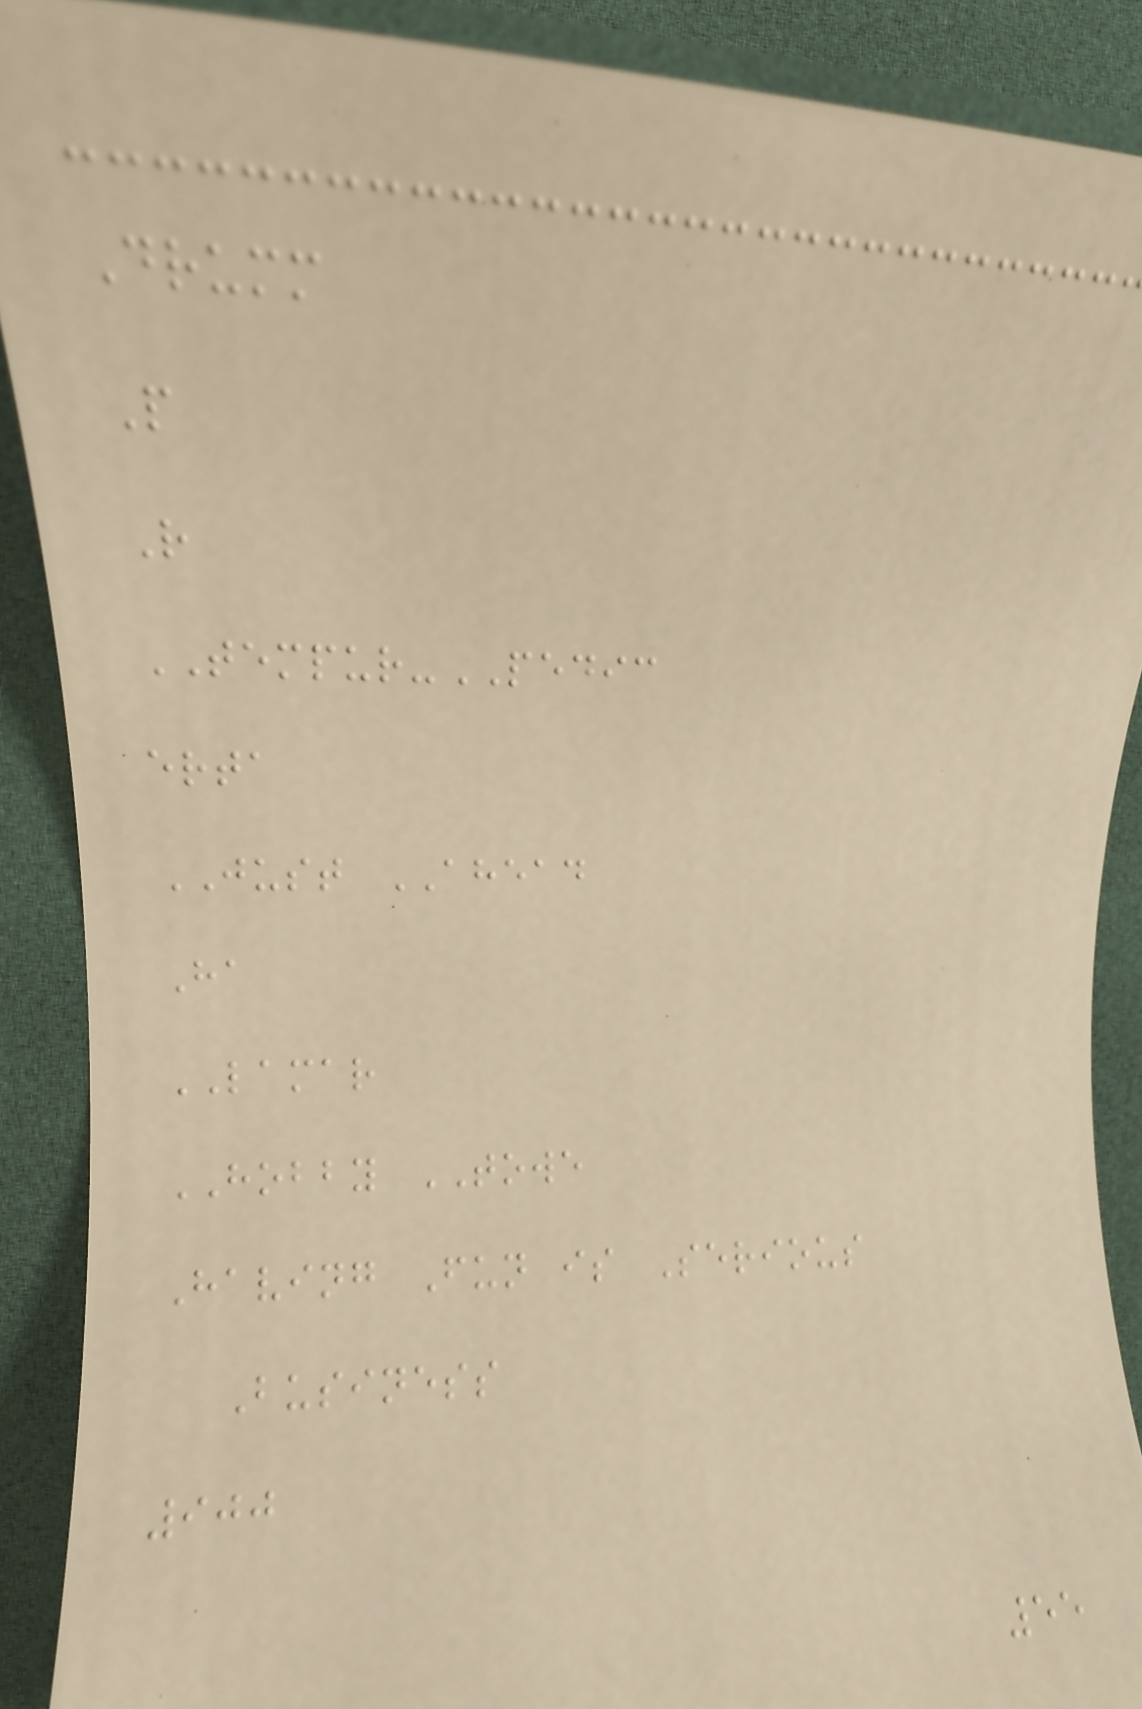Drumm
P
R
TEMPUR-PEDIC
erta
JUST AHEAD
Ha
LAMAR
HOBBY TOWE
Having Fun is Serious
Business
900
55
